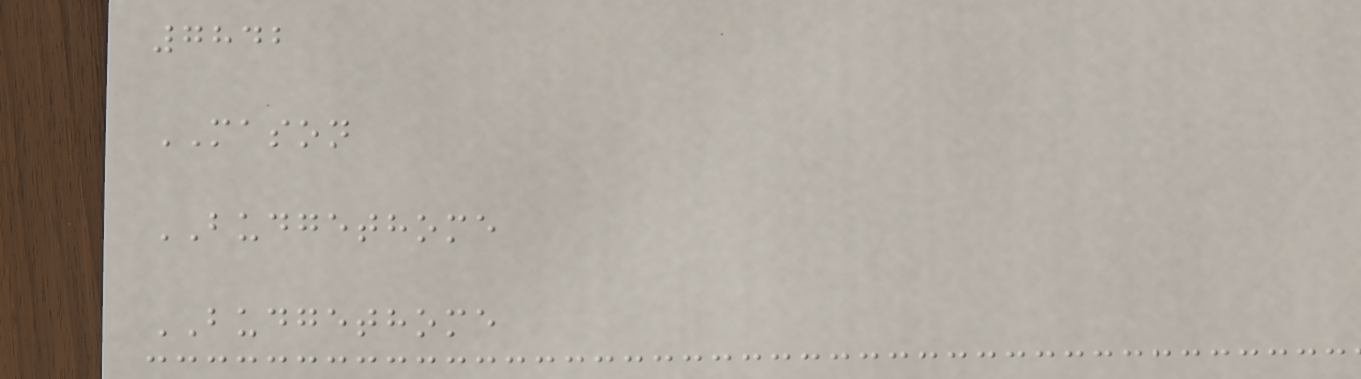7842
MASON
BUDGETHOME
BUDGETHOME
